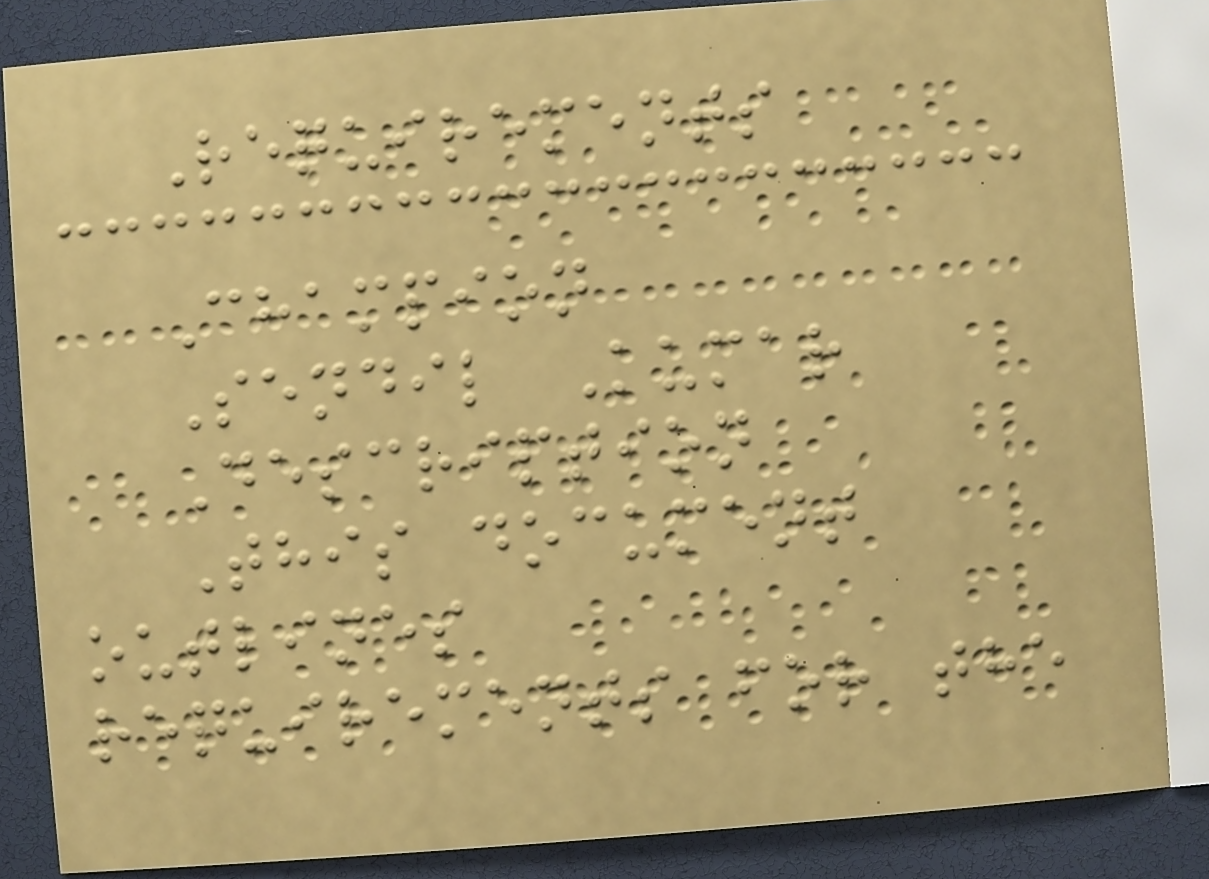Requirements
Champion
Sendil Kumar
Description
This document
outlines
requirements for the
